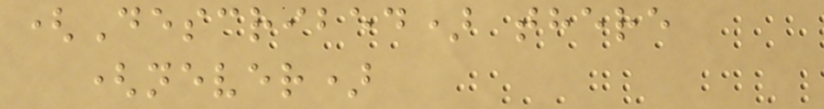(Described) there
(never)
